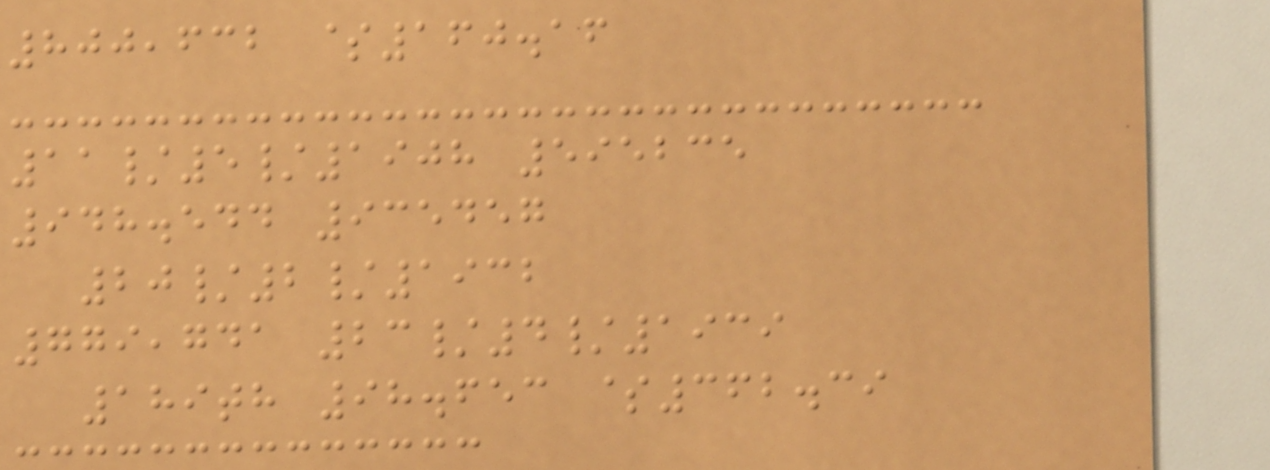800,632 $160.16
11/5/1908 595235
948.544 935457
20/2/1932
779,741 23/4/1939
189th 98.653 $362.39
